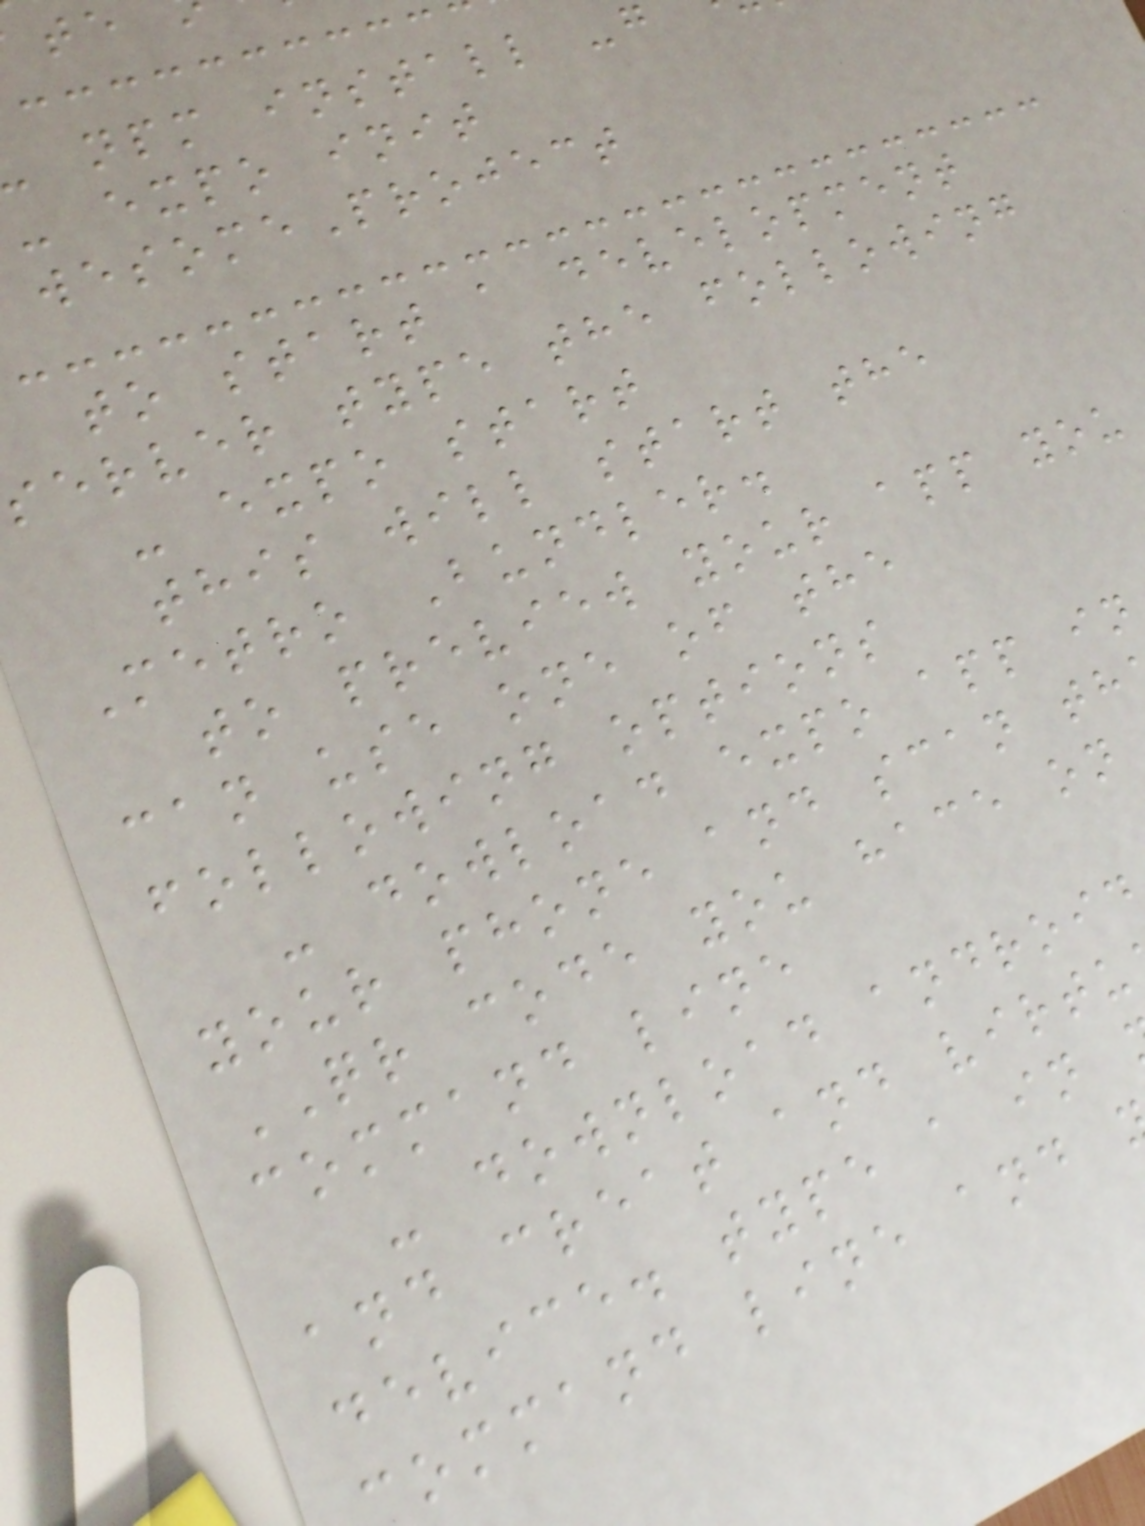npm install -g
- expo init
wesomeProject
to start a development
server type the following
- expo start
this will start the
Metro Bundler.
to preview your app you
can use one of the
following options
- dowload expo app in
your phone and scan th
QR code you hace on
command line
- download android
and creat and virtu
device. type a in
ommand line and
